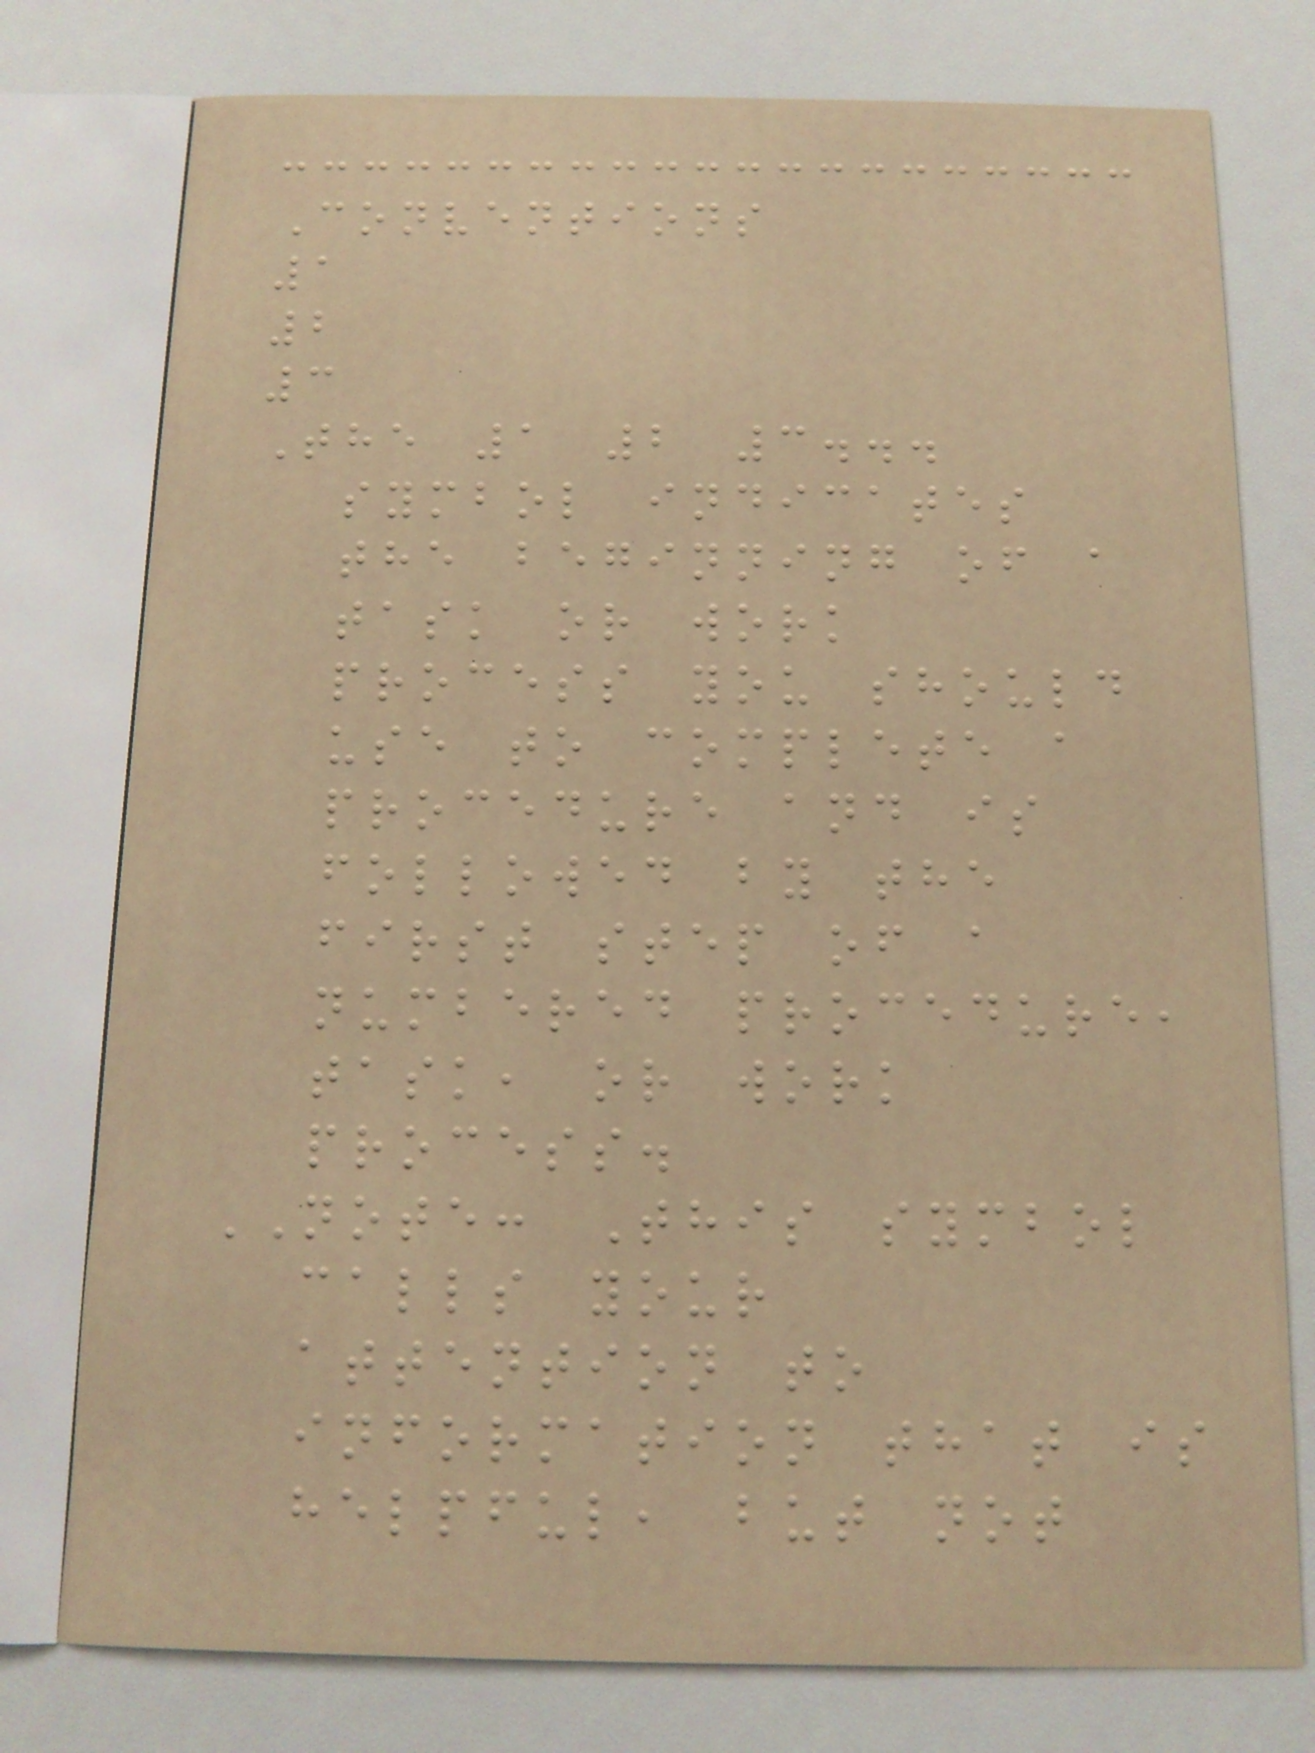Conventions
1
2
3
The 1 2 3...
symbol indicates
the beginning of a
task or work
process you should
use to complete a
procedure and is
followed by the
first step of a
numbered procedure,
task, or work
process.
NOTE: This symbol
calls your
attention to
information that is
helpful, but not
